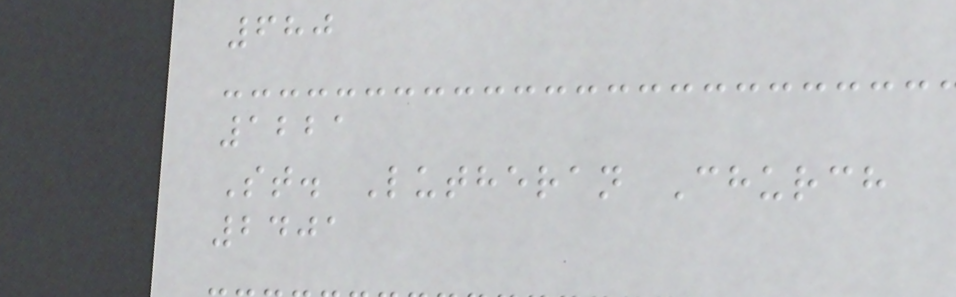680
1221
St. Lutheran Church
2401
